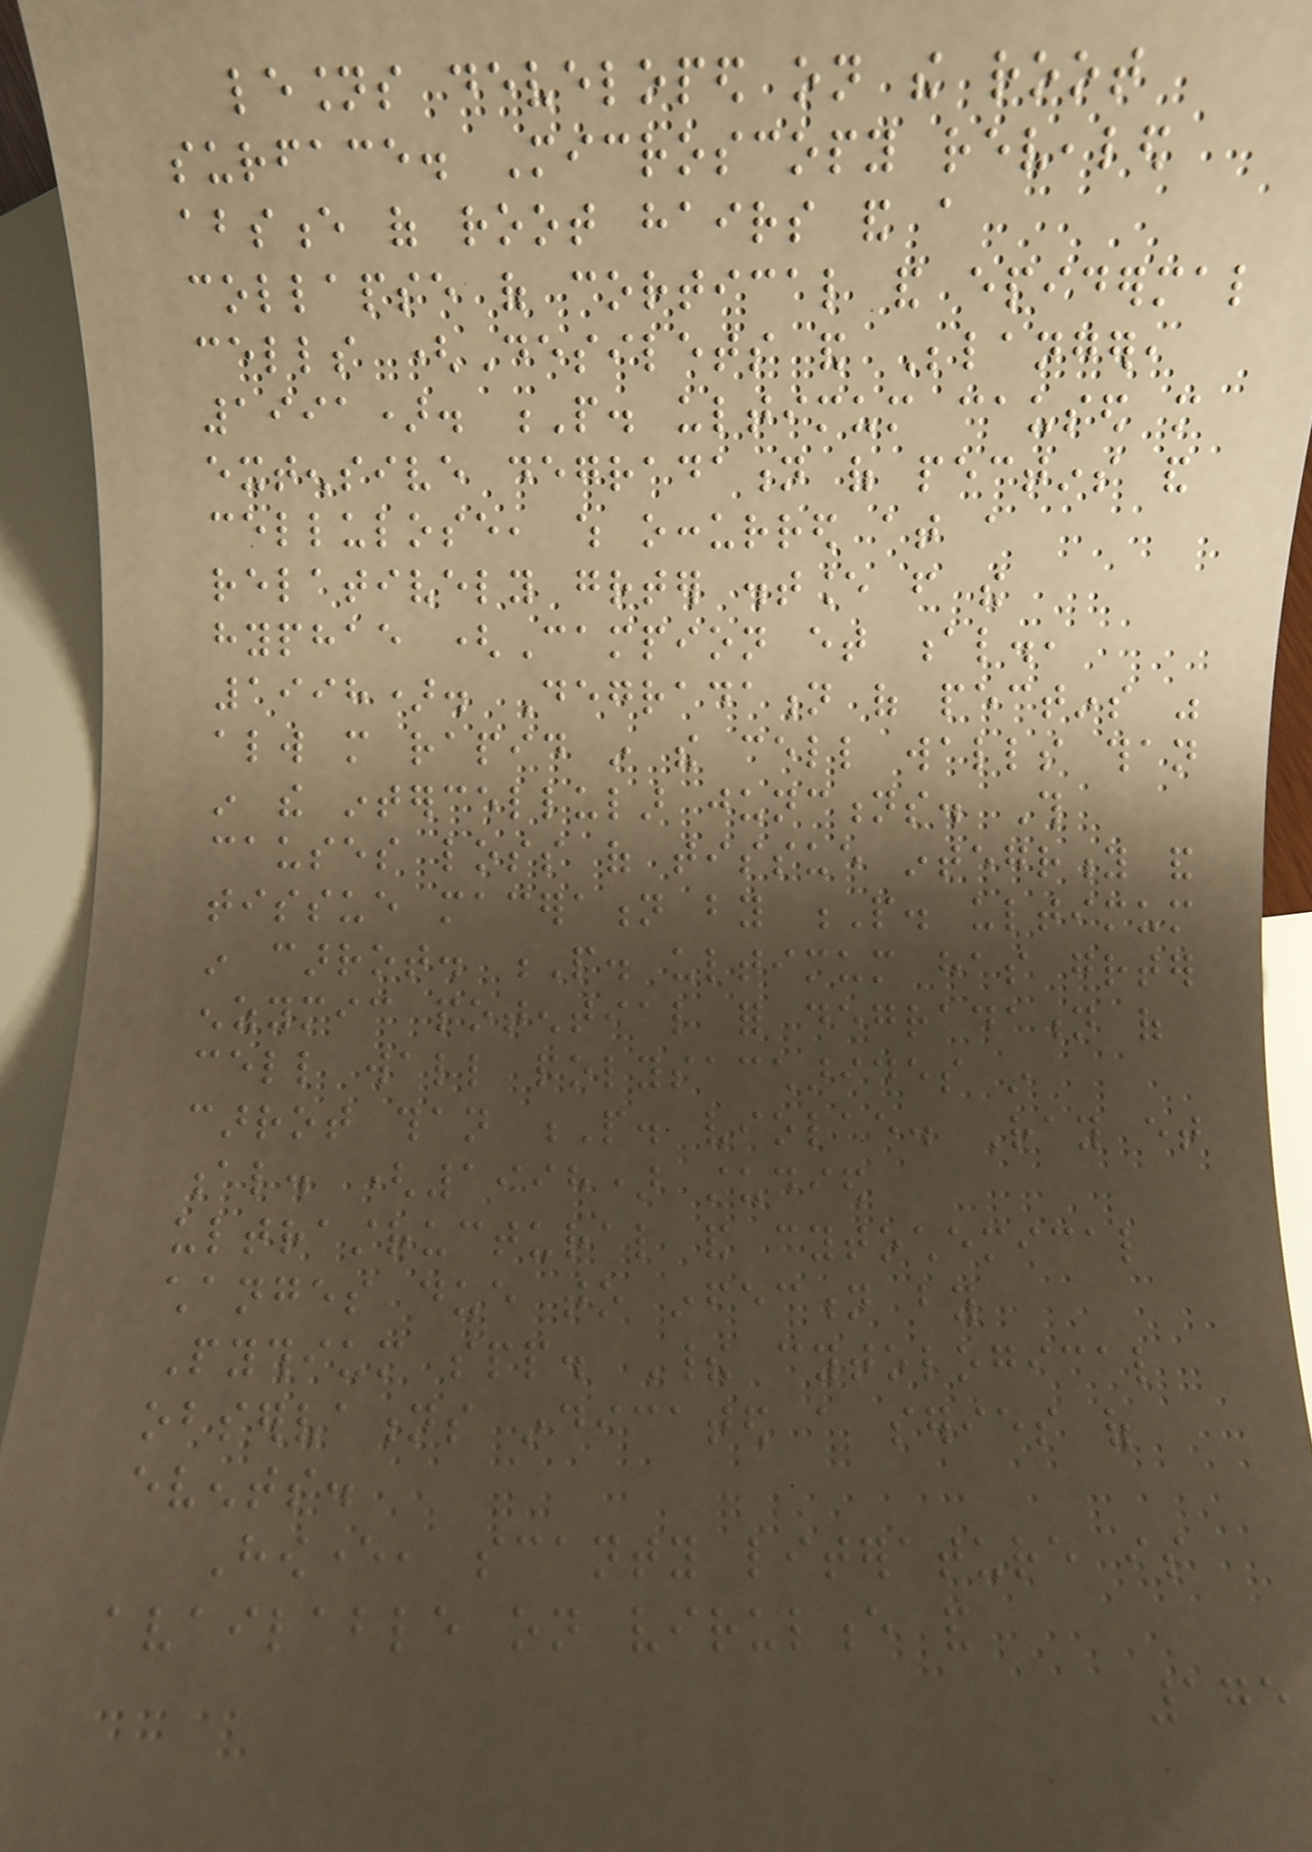lesions developed on the root
surface. Microscopy revealed
absence of root hairs and a
collapse of cortical and epidermal
cells (Desilets and Belanger,
1991). P. ultimum caused more
extensive degradation of pectins and
cellulose, which occurred at a
relatively greater distance from the
hyphae (Campion et al.,
1998). Degradation of pectins was
always more rapid in the cell walls than
in the intercellular junctions. This
causes loss of tissue integrity and
tissue maceration by P. ultimum
in carrot. P. ultimum has greater
enzymic potential for degradation of
cell wall polysaccharides in
carrot than P. violae. Ray et
al. (1998) studied
ultrastructural and cytochemical
changes due to infection by
Pythium spp. Their cytological
observations indicated a series of
events.
However, scanty literature is
available on virulence and
175
